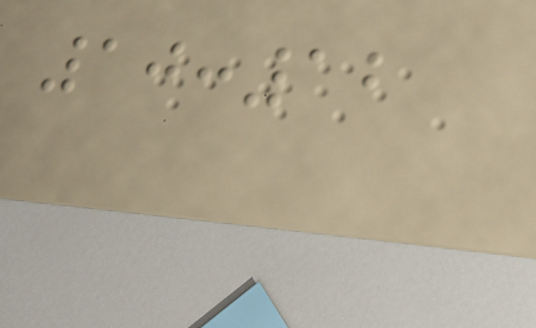10:12
